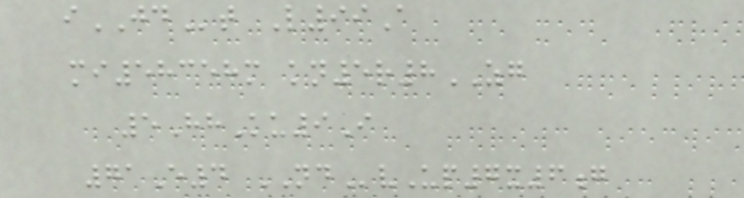iJDt L99A
mi58358m kn5r8ZG
5HhKu9I
71E4 NDvUp7x6g
